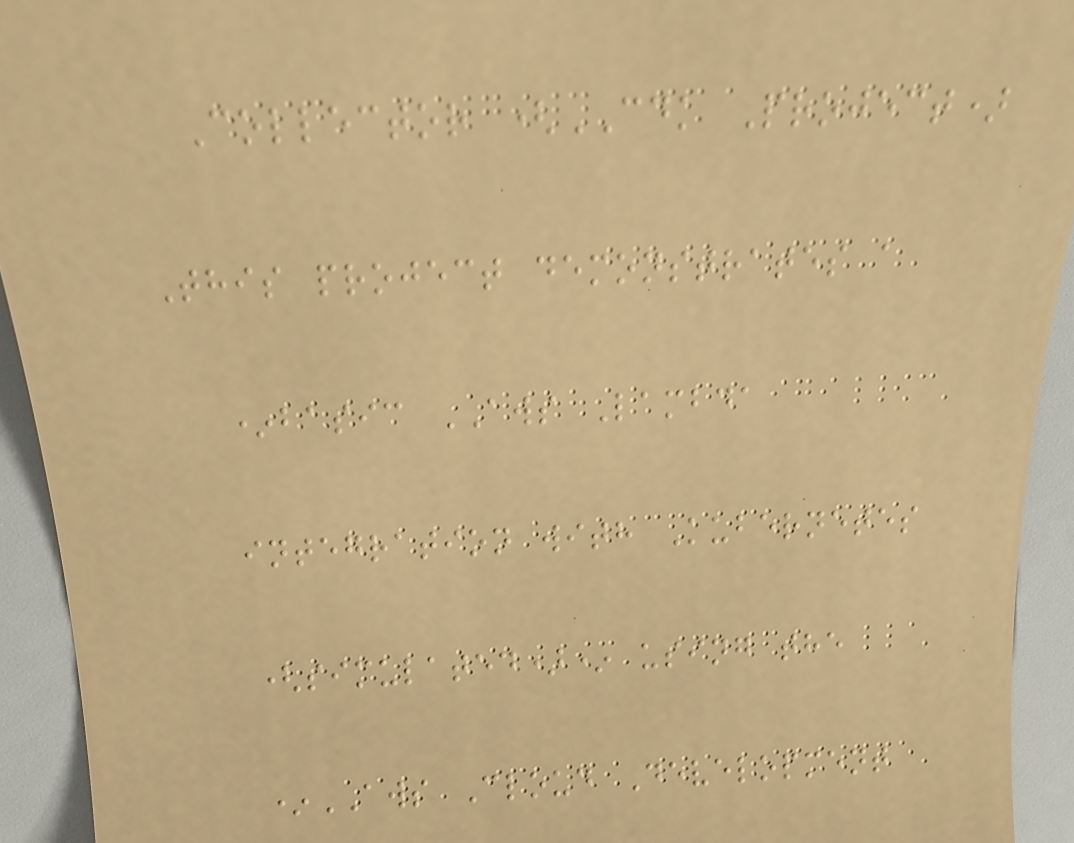Collector (CDK Project)
This project demonstrates a
*basic AWS Lambda
integration with Kubernetes
(simulated)* using the
*AWS Cloud Development
